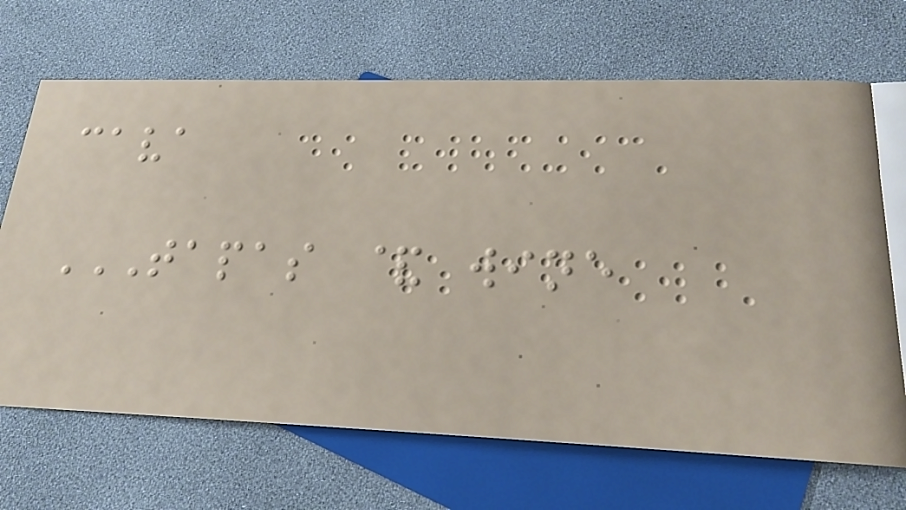cava
TAPAS & WINE
